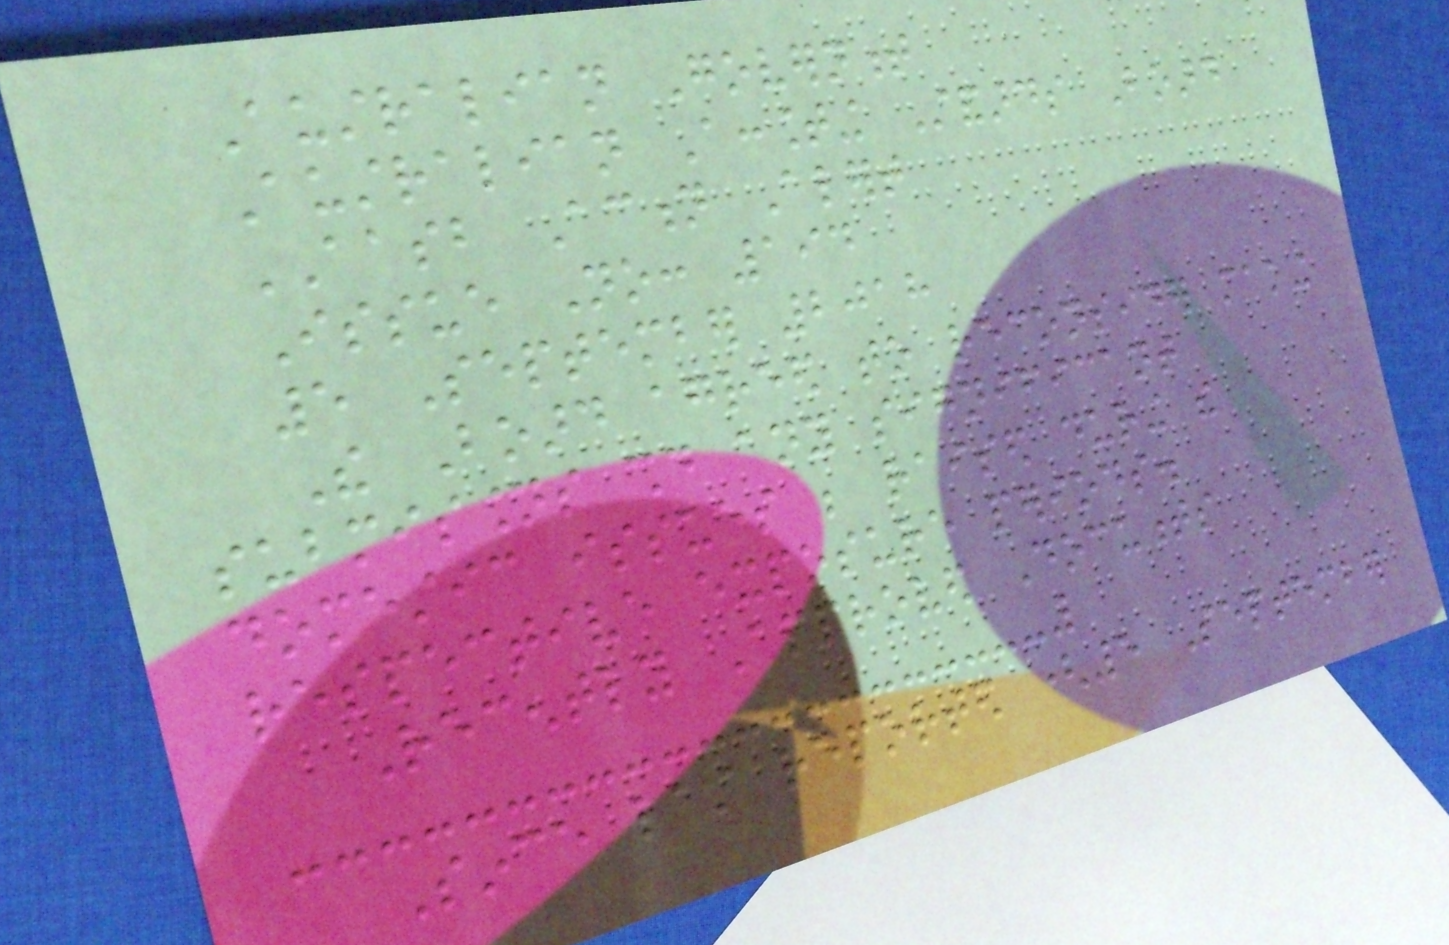Australian Government
Australian Accounting Standards Board
AASB Action Alert
Issue No: 194
5 September 2018
The Board agreed to reconsider making
submissions should any significant
domestic issues be raised during the
respective exposure periods.
Recently Approved Documents
Since last reported (5 September
